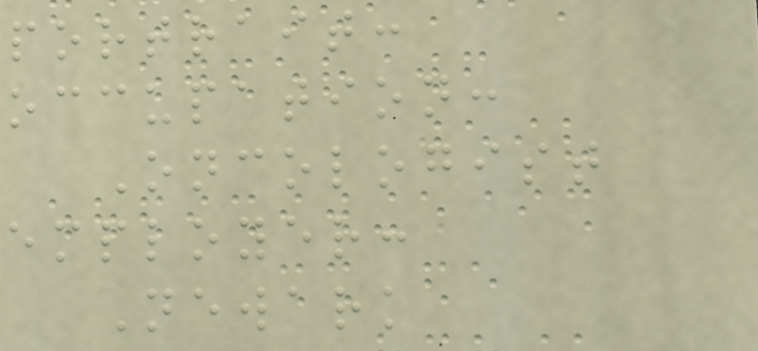portrait:
occupation:
Oncologist
employer:
Newark
